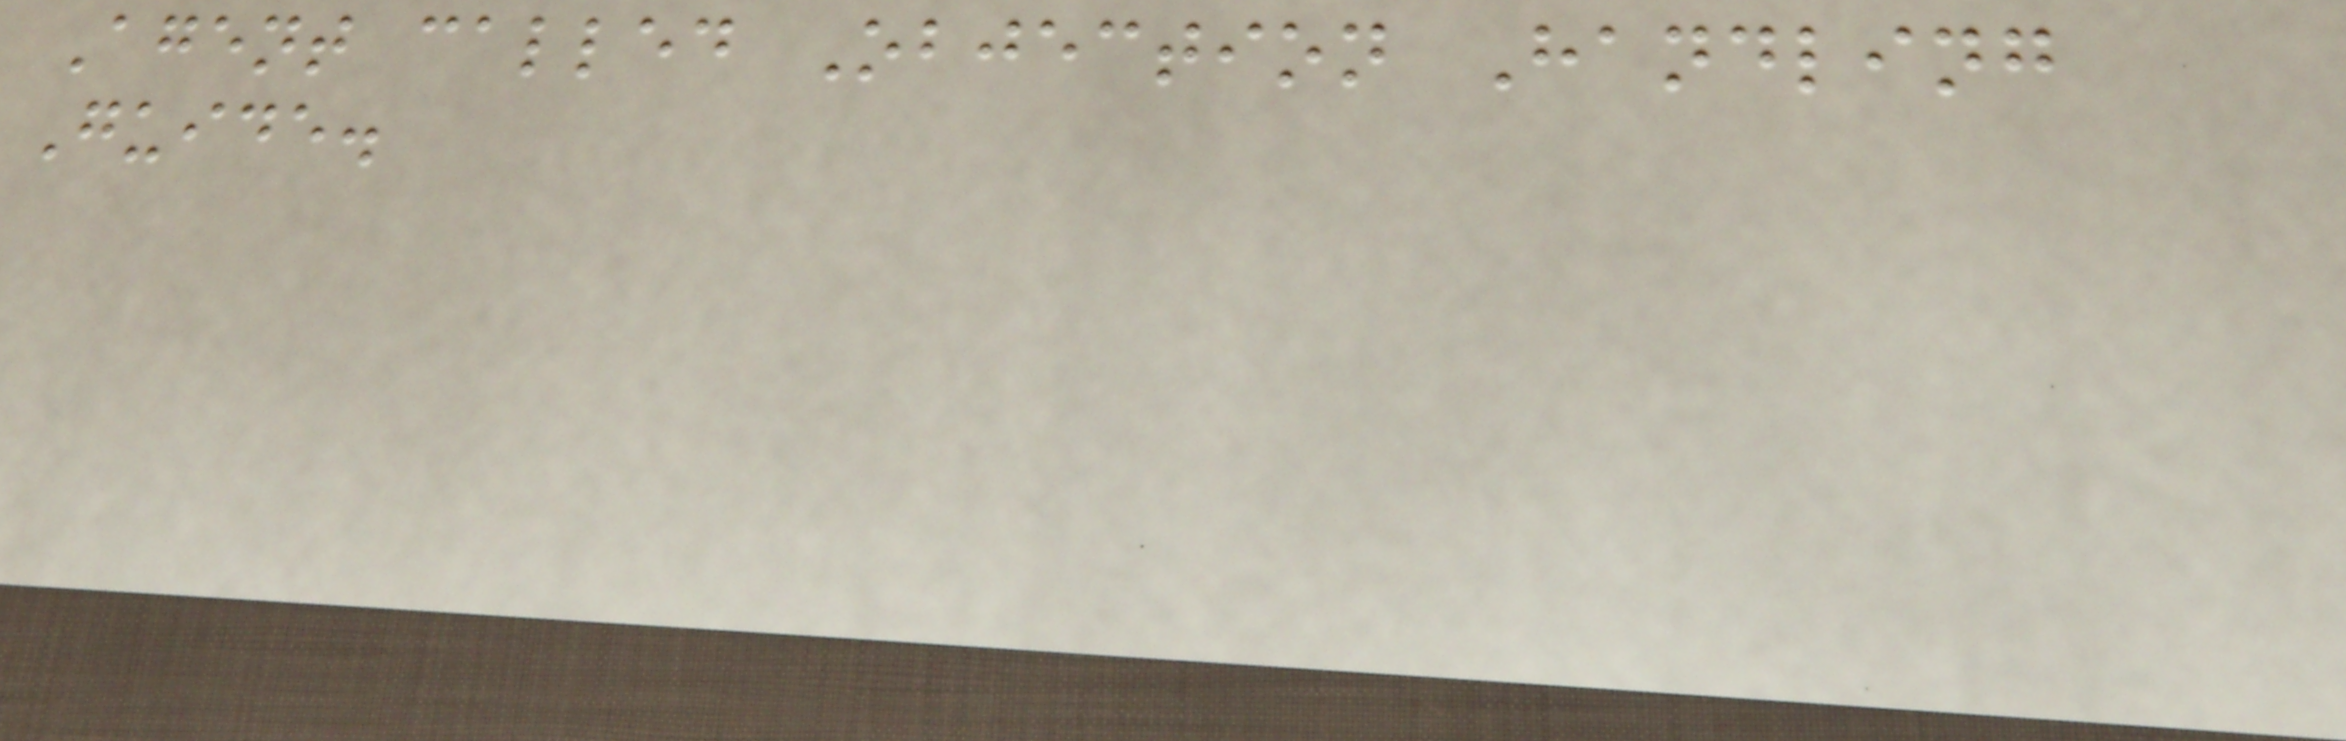Agent called Objection Handling
Guide.
